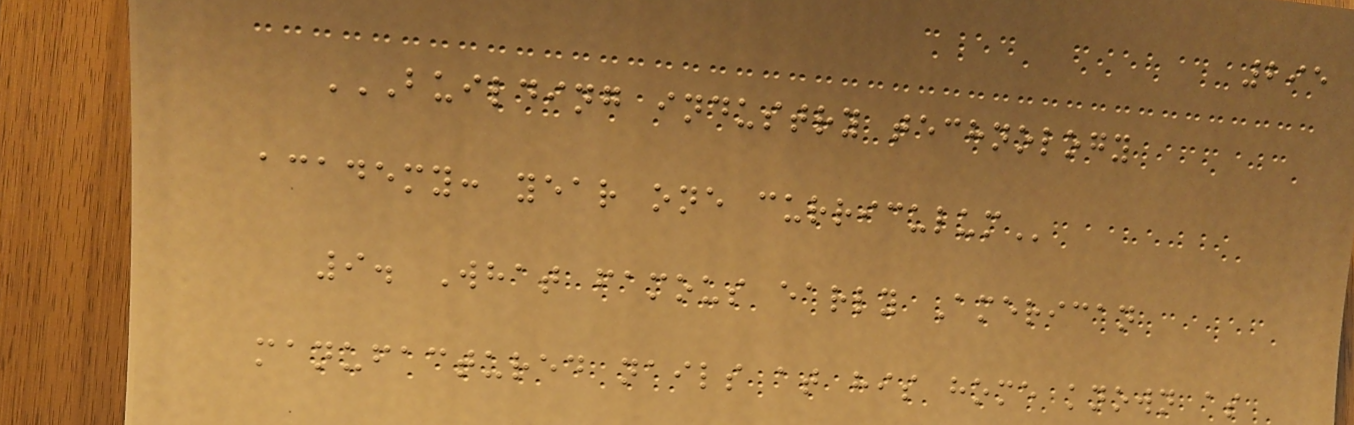295
BUILDING INDUSTRY TECHNOLOGY
ACADEMY: YEAR ONE CURRICULUM
9. What famous early American
manufactured nails at his home known as
